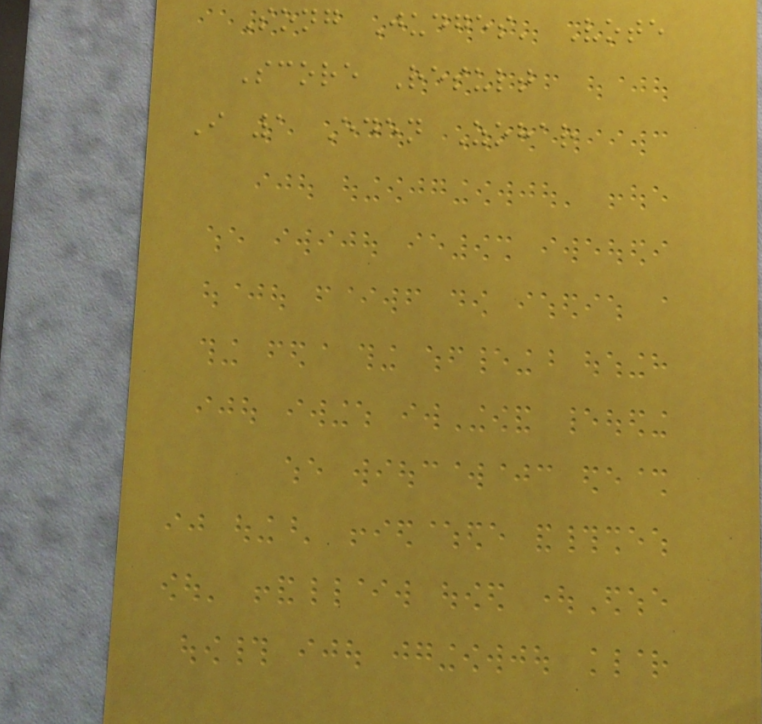Song Judges' Vote
Score Result
I 1 Eden Zohar
